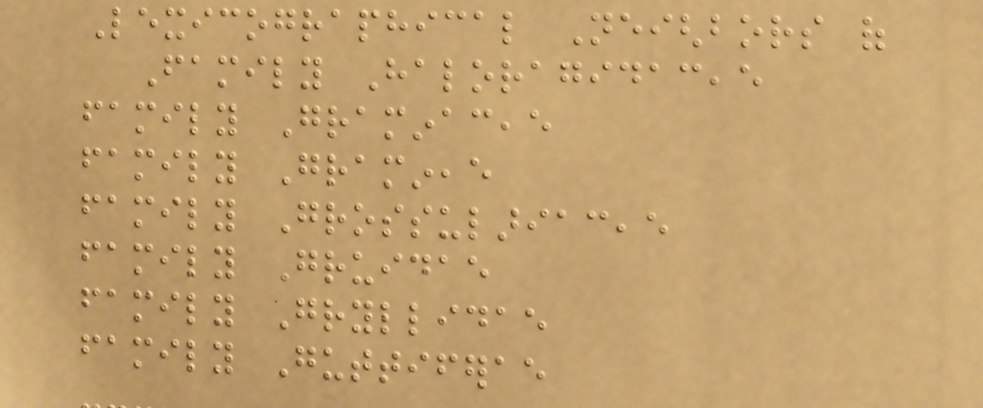Lexicographical Neighbors of
Family Haloragidaceae
family Graminaceae
family Gramineae
family Grossulariaceae
family Gruidae
family Gryllidae
family Guttiferae
